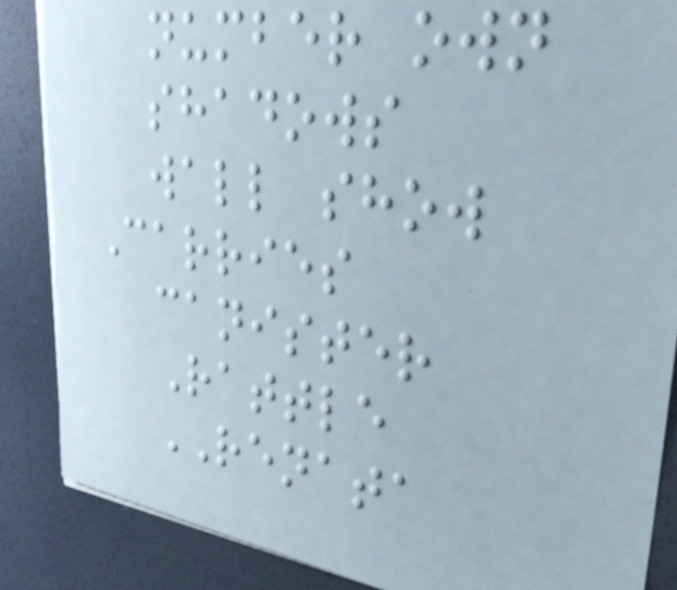number own
shadows
wall show
Carries
canister
Rattle
RENATA
